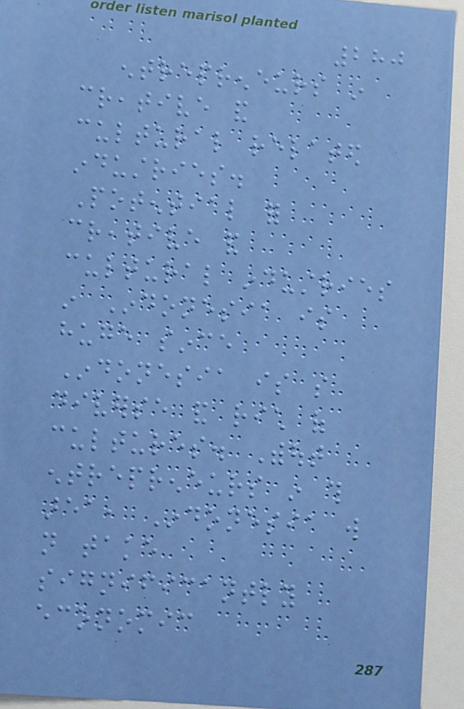280
entrepreneurs in
creative and
cultural related
industries.
Potential for
creative and
cultural industries
in Indonesia is
huge since
Indonesia is so
diverse and rich of
cultures. Without
entrepreneurs in this
area, Indonesia will
not take
significantly
economic
